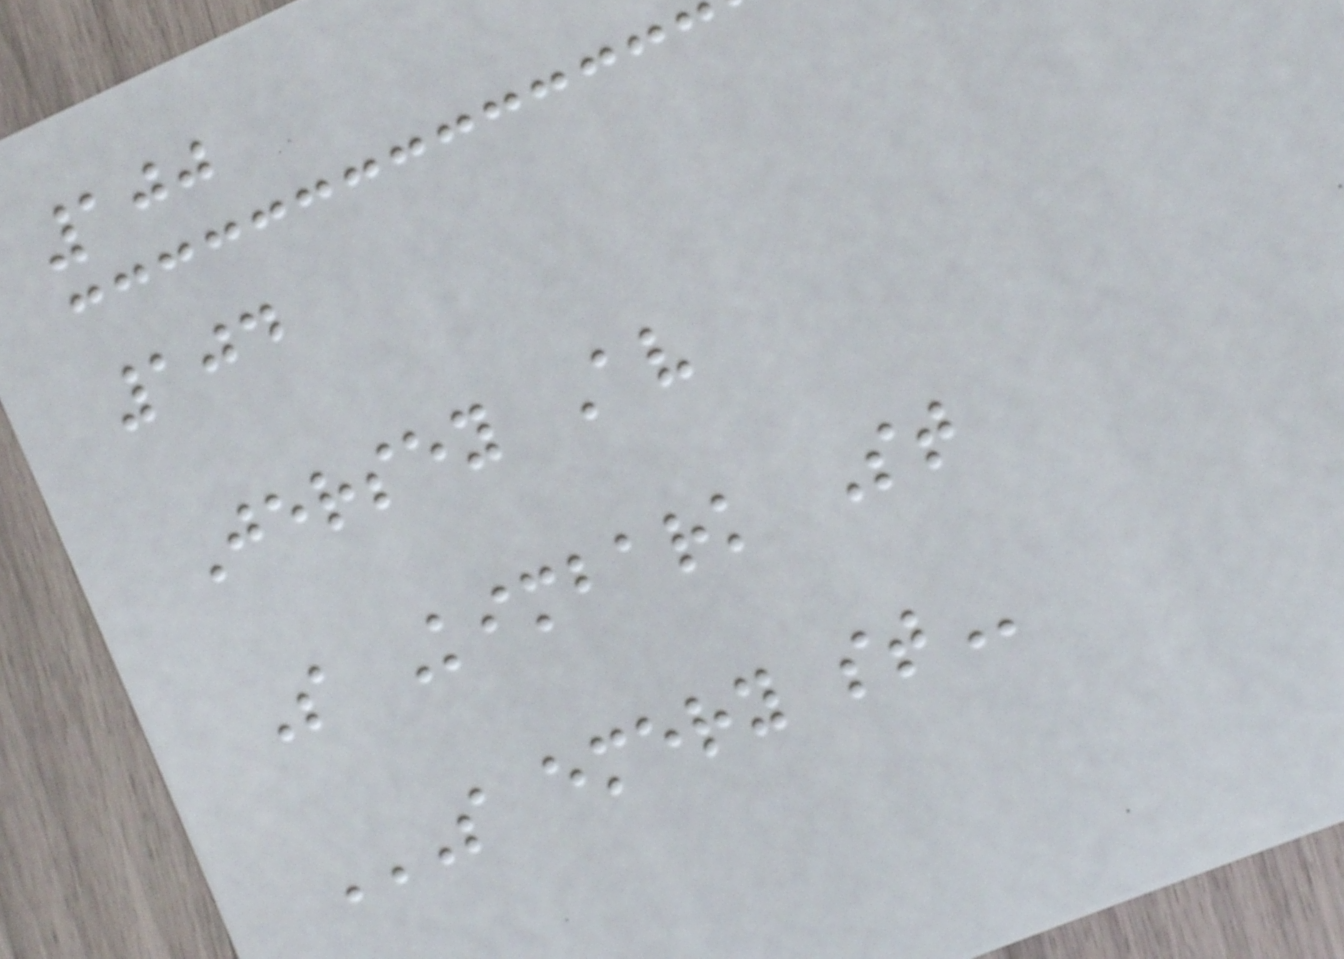100
104
Jersey Av
S Kimbark St
S EMERY ST
